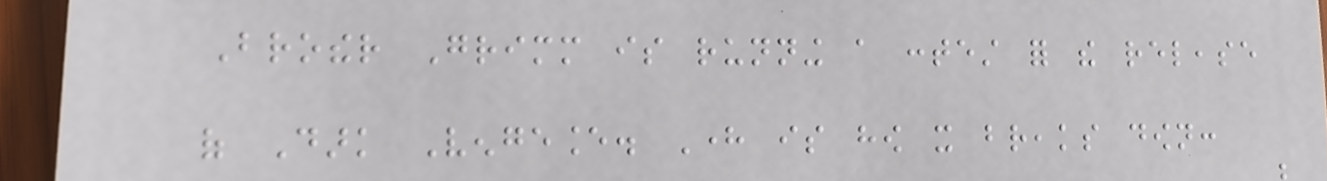Brother Grimm is running a contest for the release
of Dark Vengeance. Here is how it breaks down:
